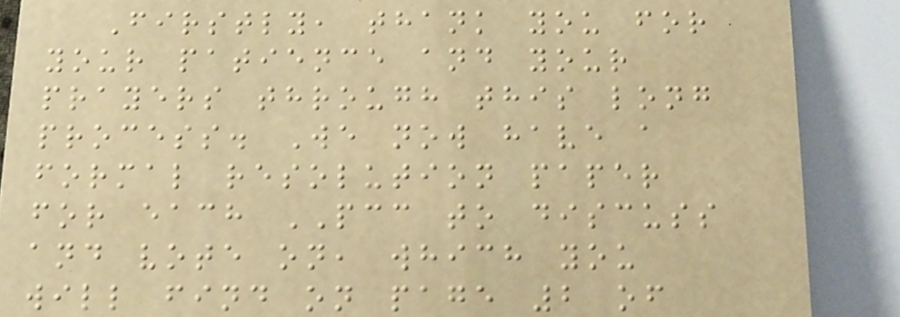Firstly, thank you for
your patience and your
prayers through this long
process. We now have a
formal resolution paper
for each PCC to discuss
and vote on, which you
will find on page 2 of
